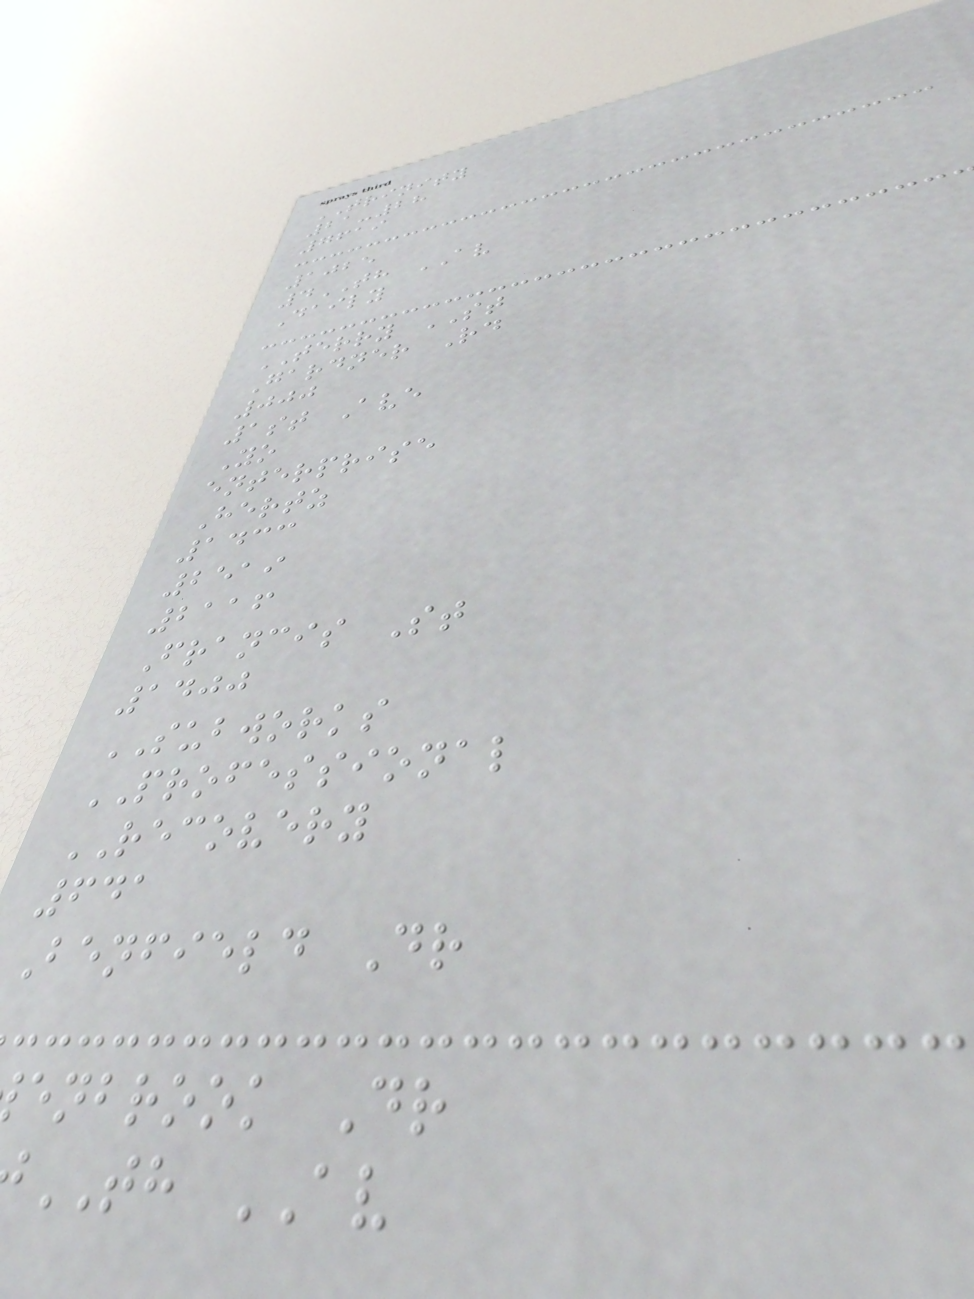TRINITY
21-28
7619
1025
4TH AV
Daily
TERRY ST
Gardner Rd
000
1st Ave
Yo
enterprise
Hertz
1433
2519
2116
Francis St
1400
SUBWORKS
PROFESSIONAL
RECOVERY
641
Benfield Dr
enbrook Dr
TH AV
